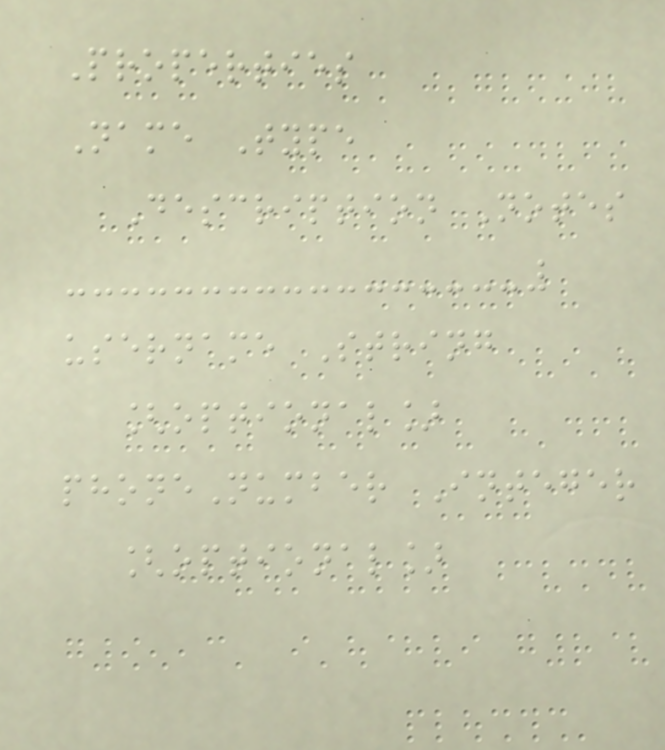Properties
Name Type
Description Notes
username String
[optional]
phoneNumber Integer
[optional]
